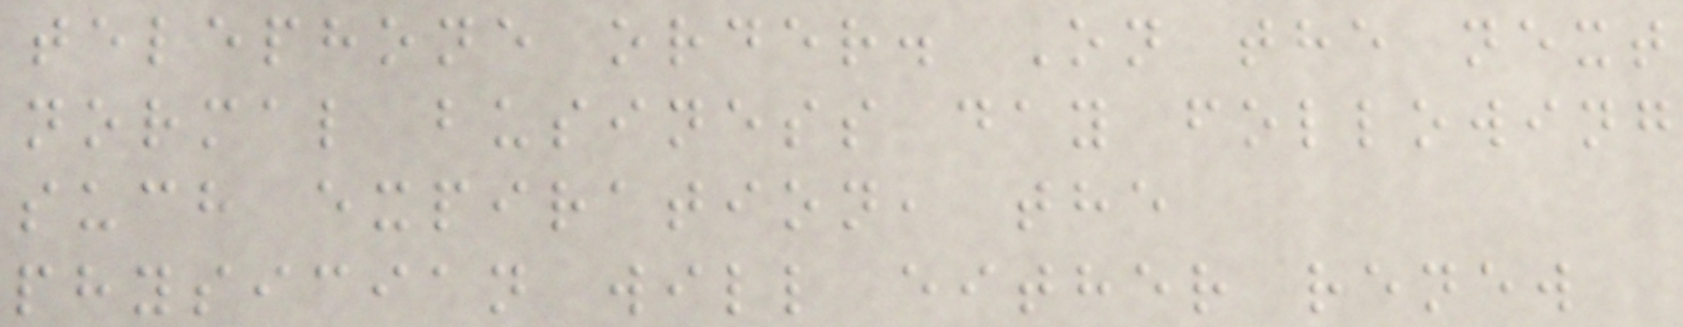telephone order. On the next
normal business day following
such expiration, the
physician will either renew
